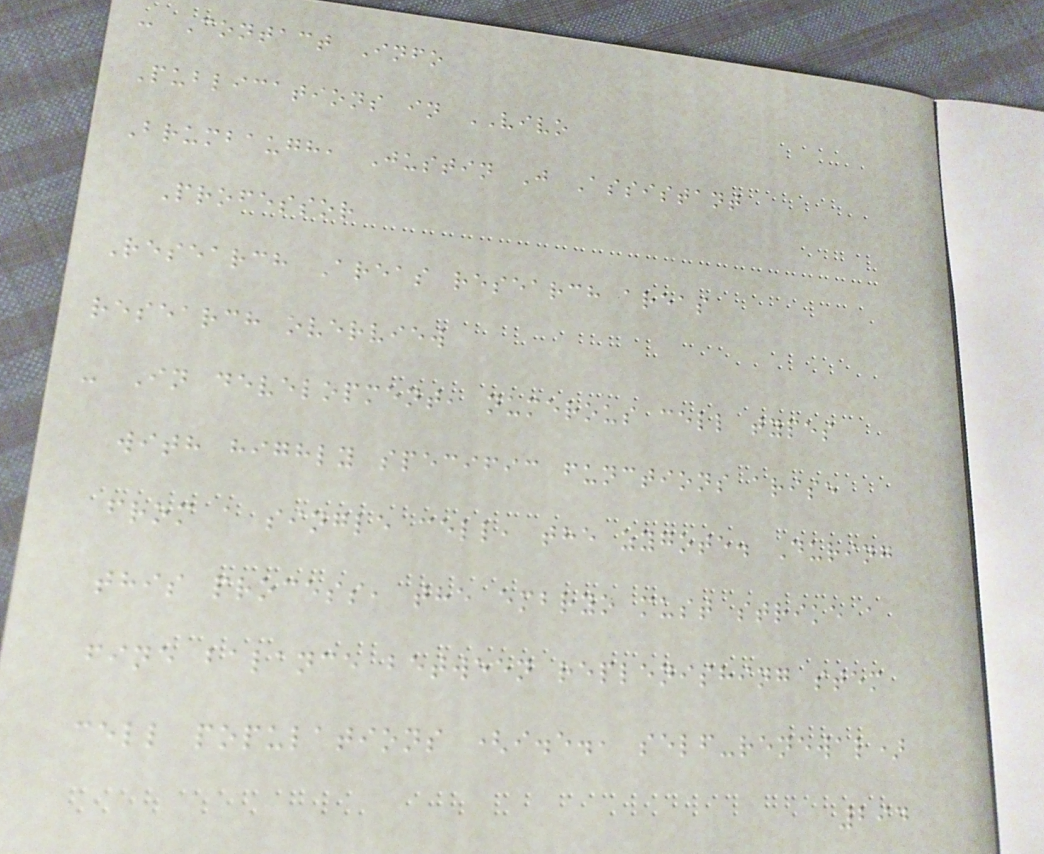- Contact Info
Publications in VIVO
Brumbaugh, Justin J Assistant
Professor
Research Areas research areas
research overview
- In development, numerous cell types
with highly specific functions arise
from a single cell, the zygote. During
this process, the embryo must strike a
fine balance between replenishing stem
cell populations (i.e., self-renewal)
294
